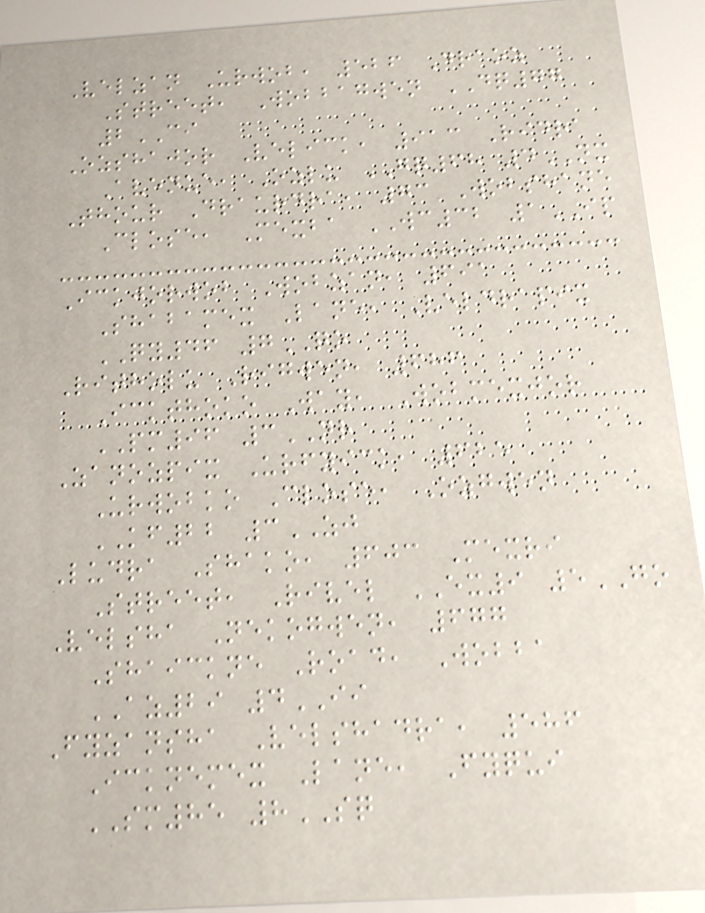Velzan Urwob, 526 Draoz
Street, Wobbagwen DQ77
2CI
Ozshajor Velick, 913 Ridra
Avenue, Ozlu GQ68 4NX
Thour Draurdra, 73 Wobshane
Close, Mexba WC32 1IP
Ickjorwob Wobzan, 691
Shabamex Lane, Veldrapix
QY46 7QO
Ritholu Rigwen, 686
Ickthoko Way, Wobmexjor
PM96 3NR
Zanozpix Urfyick, 625
Urwobko Close, Ozgwen
KF22 3ZJ
Ludra Shako, 603 Mexri
Street, Rivel EX9 5GO
Velsha Nekogwen, 677
Shaickne Road, Wobba
AZ29 4II
Fyzansha Velshadra, 586
Icknemex Lane, Fyqui
SM85 8SQ
